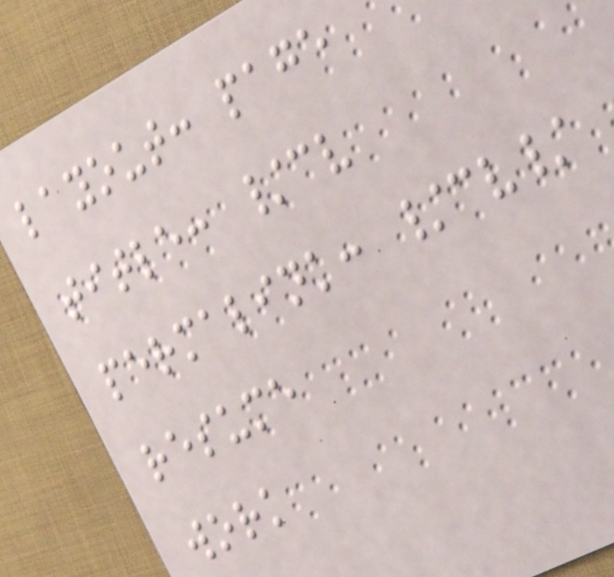layout: page
title: /cv
permalink: /cv/
resume
work
